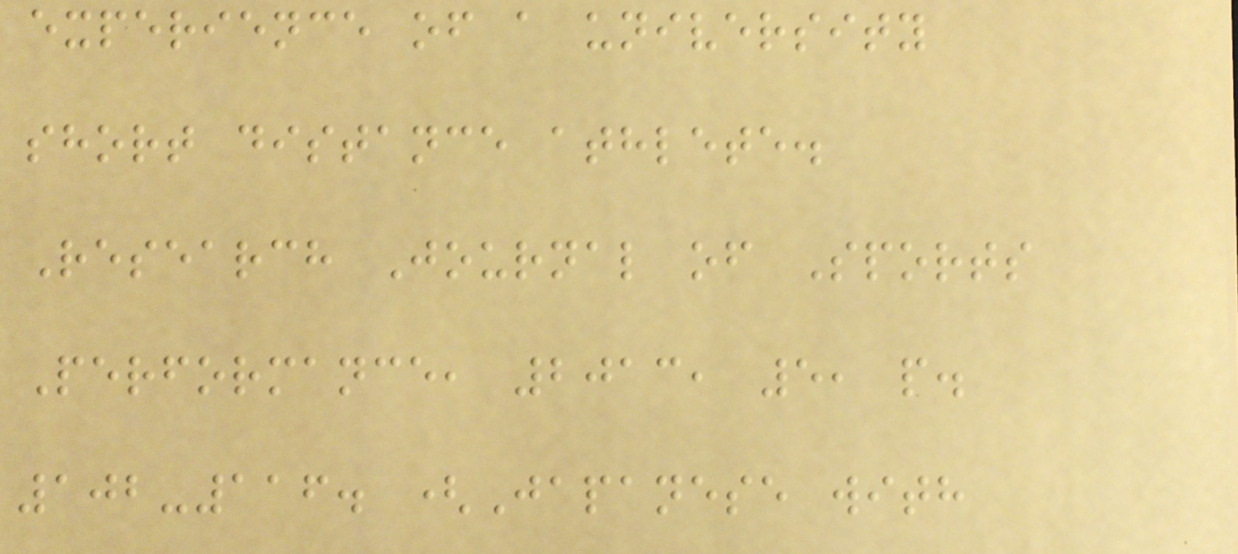experience of a university
short distance athlete.
Research Journal of Sports
Performance, 2013, 5, p.
102-116. (Japanese with
